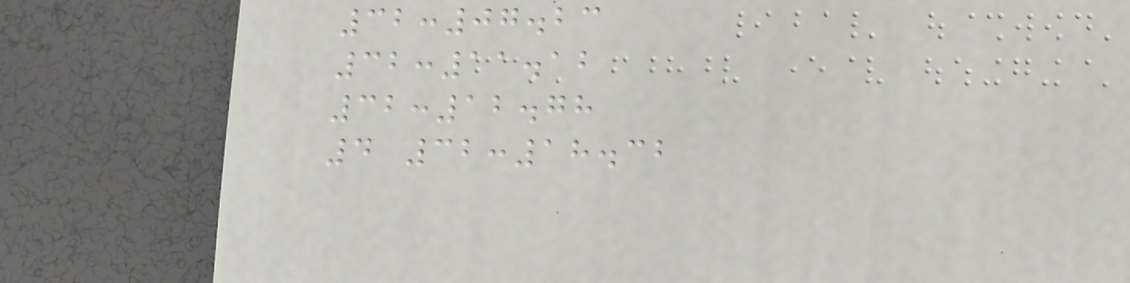32:07.23
32:11.12
32:12.78
4 32:18.32
